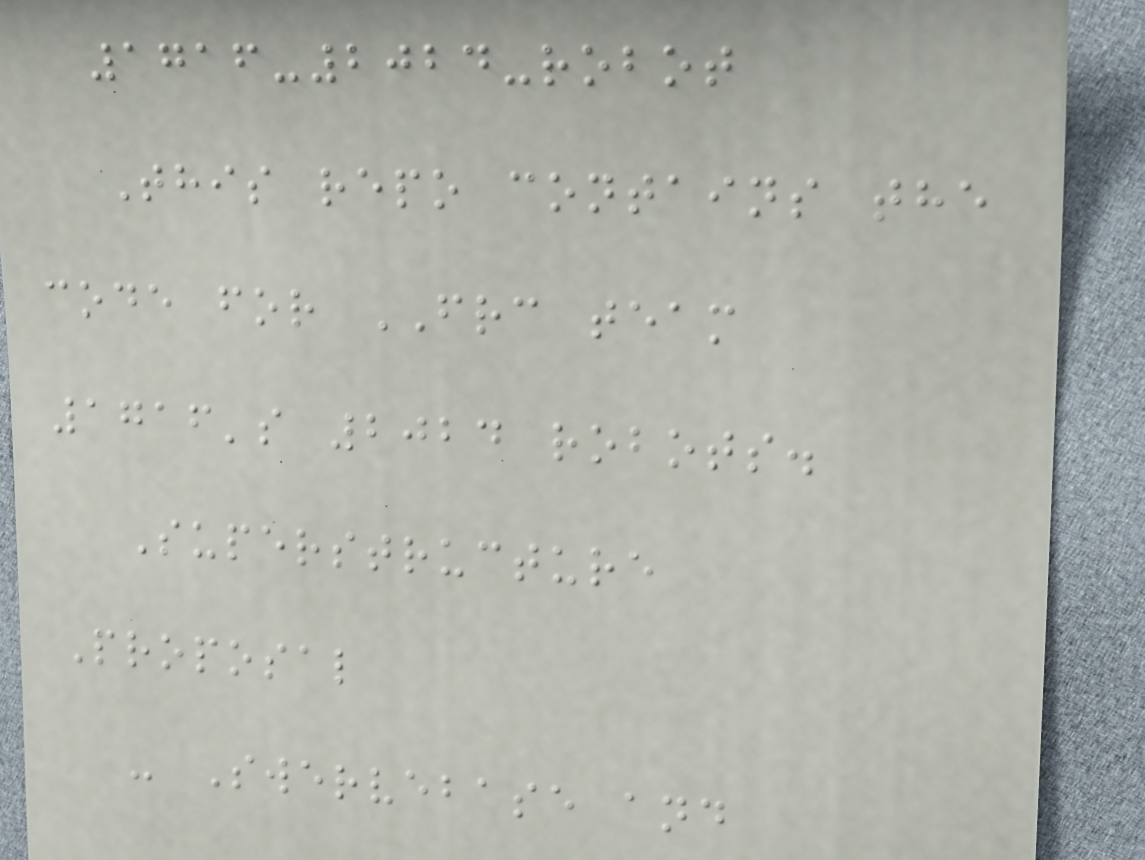1716-2024-robot
This repo contains the
code for FRC team
1716's 2024 robots.
Superstructure
Proposal
- Swervebase and
